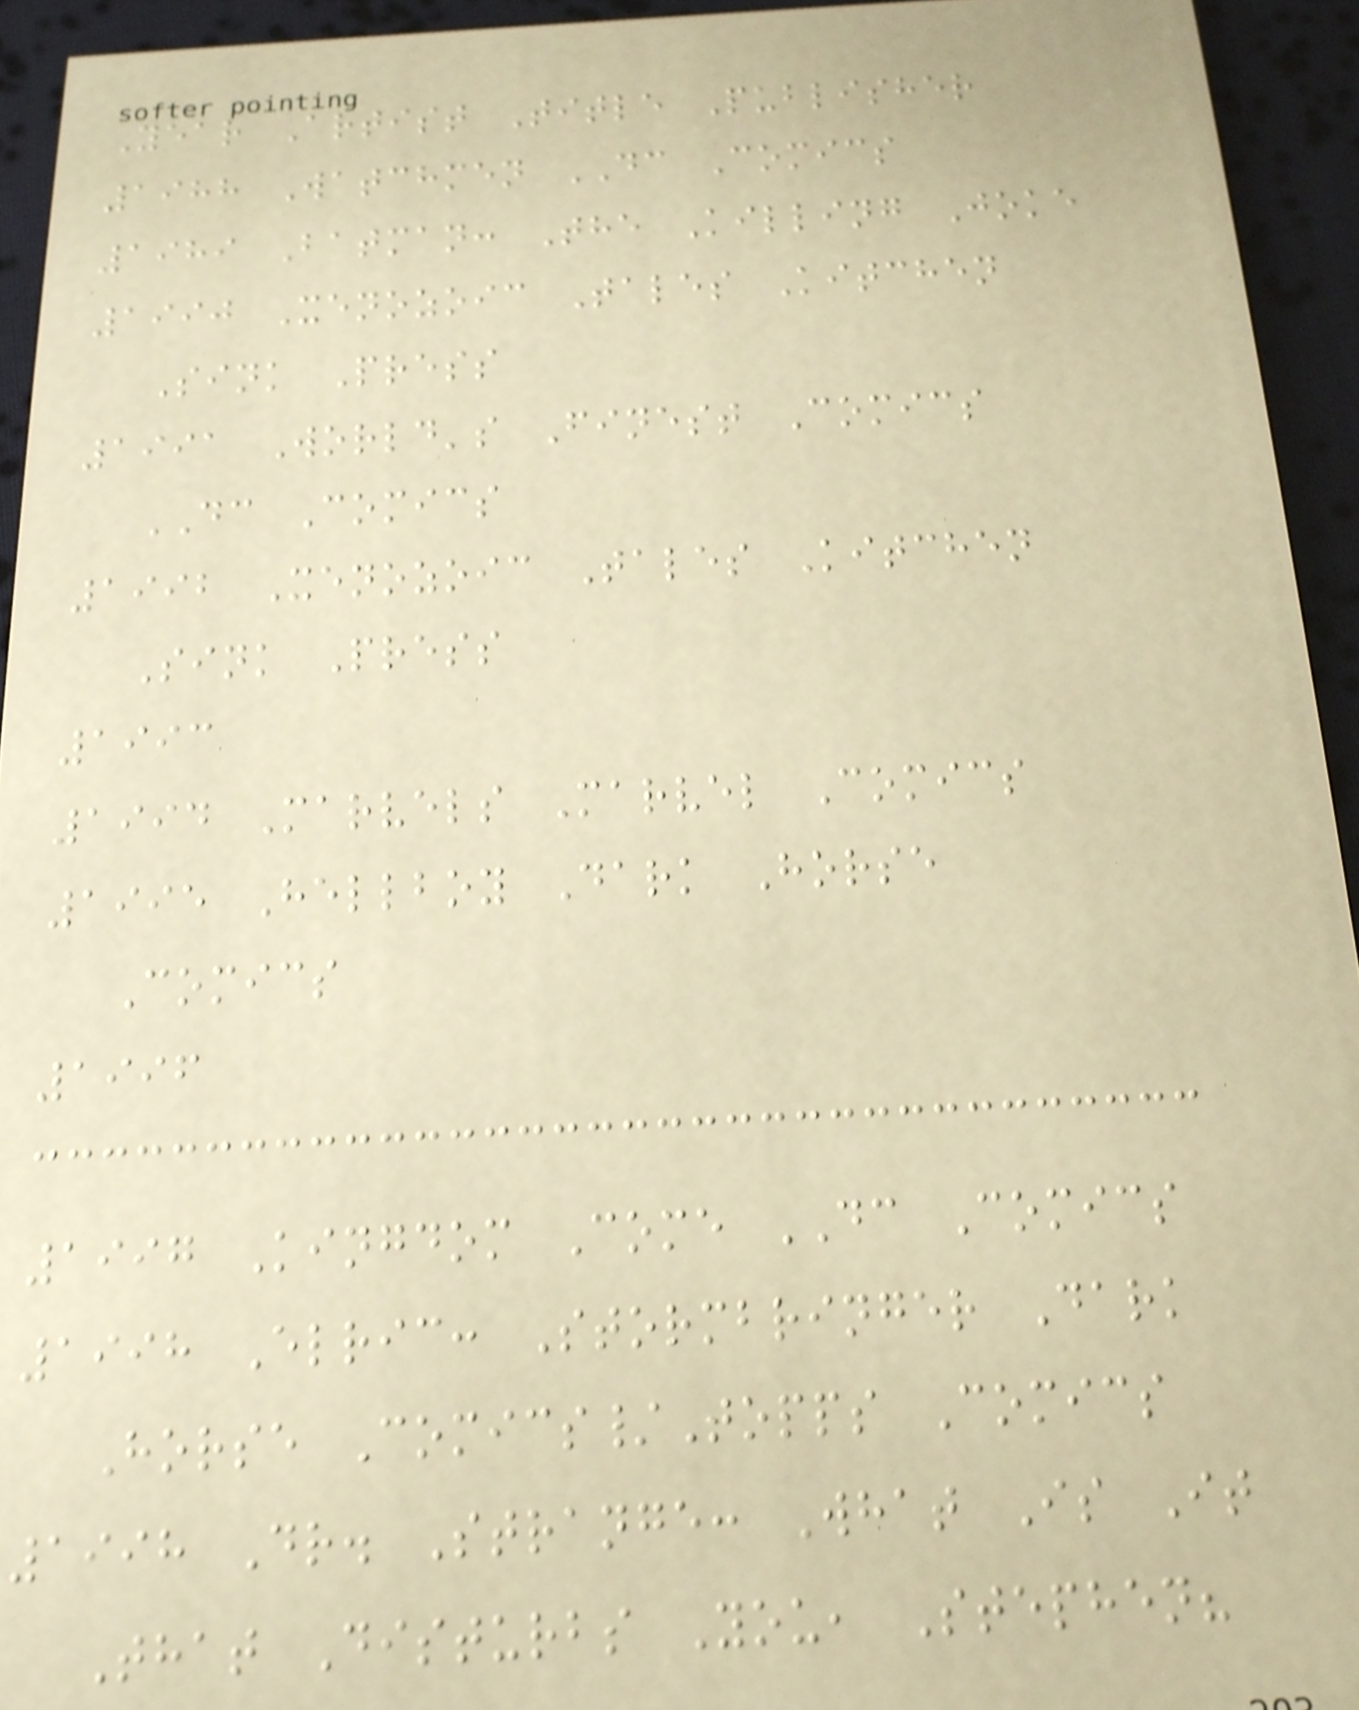Year Artist Title Publisher
1988 Watchmen DC Comics
1989 Batman: The Killing Joke
1990 Xenozoic Tales Kitchen
Sink Press
1991 World's Finest Comics
DC Comics
1992 Xenozoic Tales Kitchen
Sink Press
1993
1994 Marvels Marvel Comics
1995 Hellboy Dark Horse
Comics
1996
1997 Kingdom Come DC Comics
1998 Elric: Stormbringer Dark
Horse Comics/Topps Comics
1998 Dr. Strange: What Is It
That Disturbs You, Stephen?
